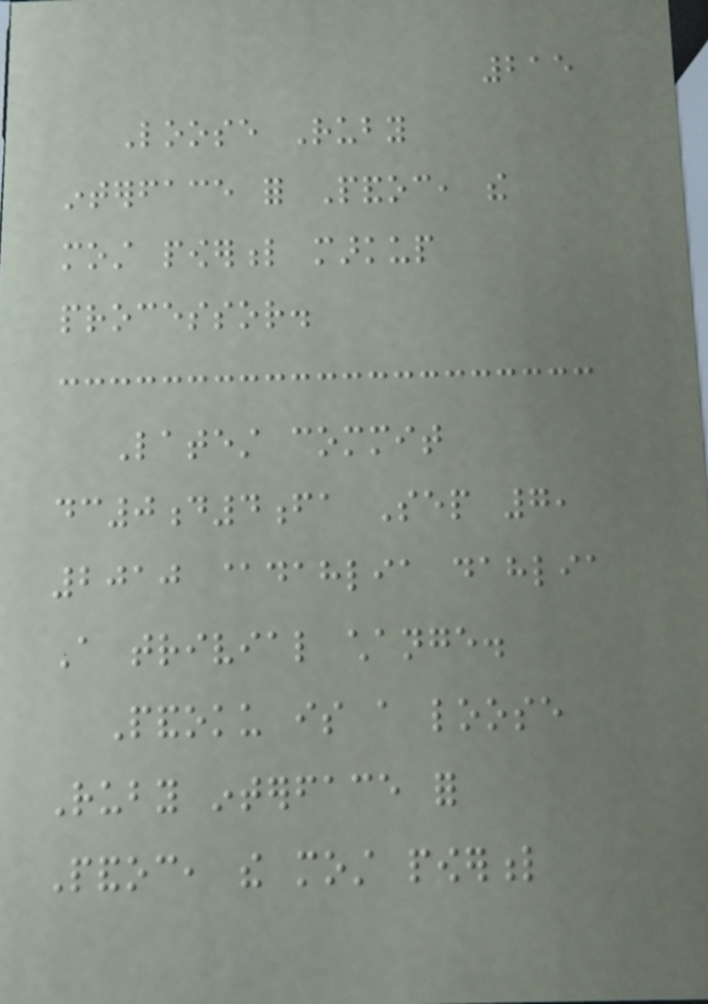215
Loose Ruby
interface for Pandoc, the
most powerful markup
processor.
Latest commit
dc0d4fa Sep 7,
2010 @dahlia dahlia
A trivial change.
Pandoku is a loose
Ruby interface for
Pandoc, the most powerful
